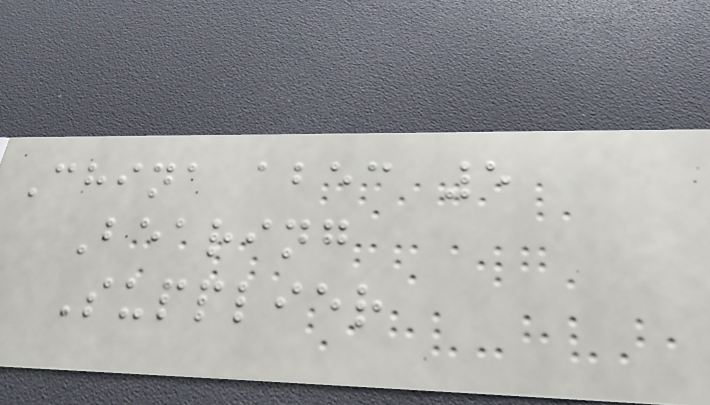China abec 5
Bearing
Supplier
